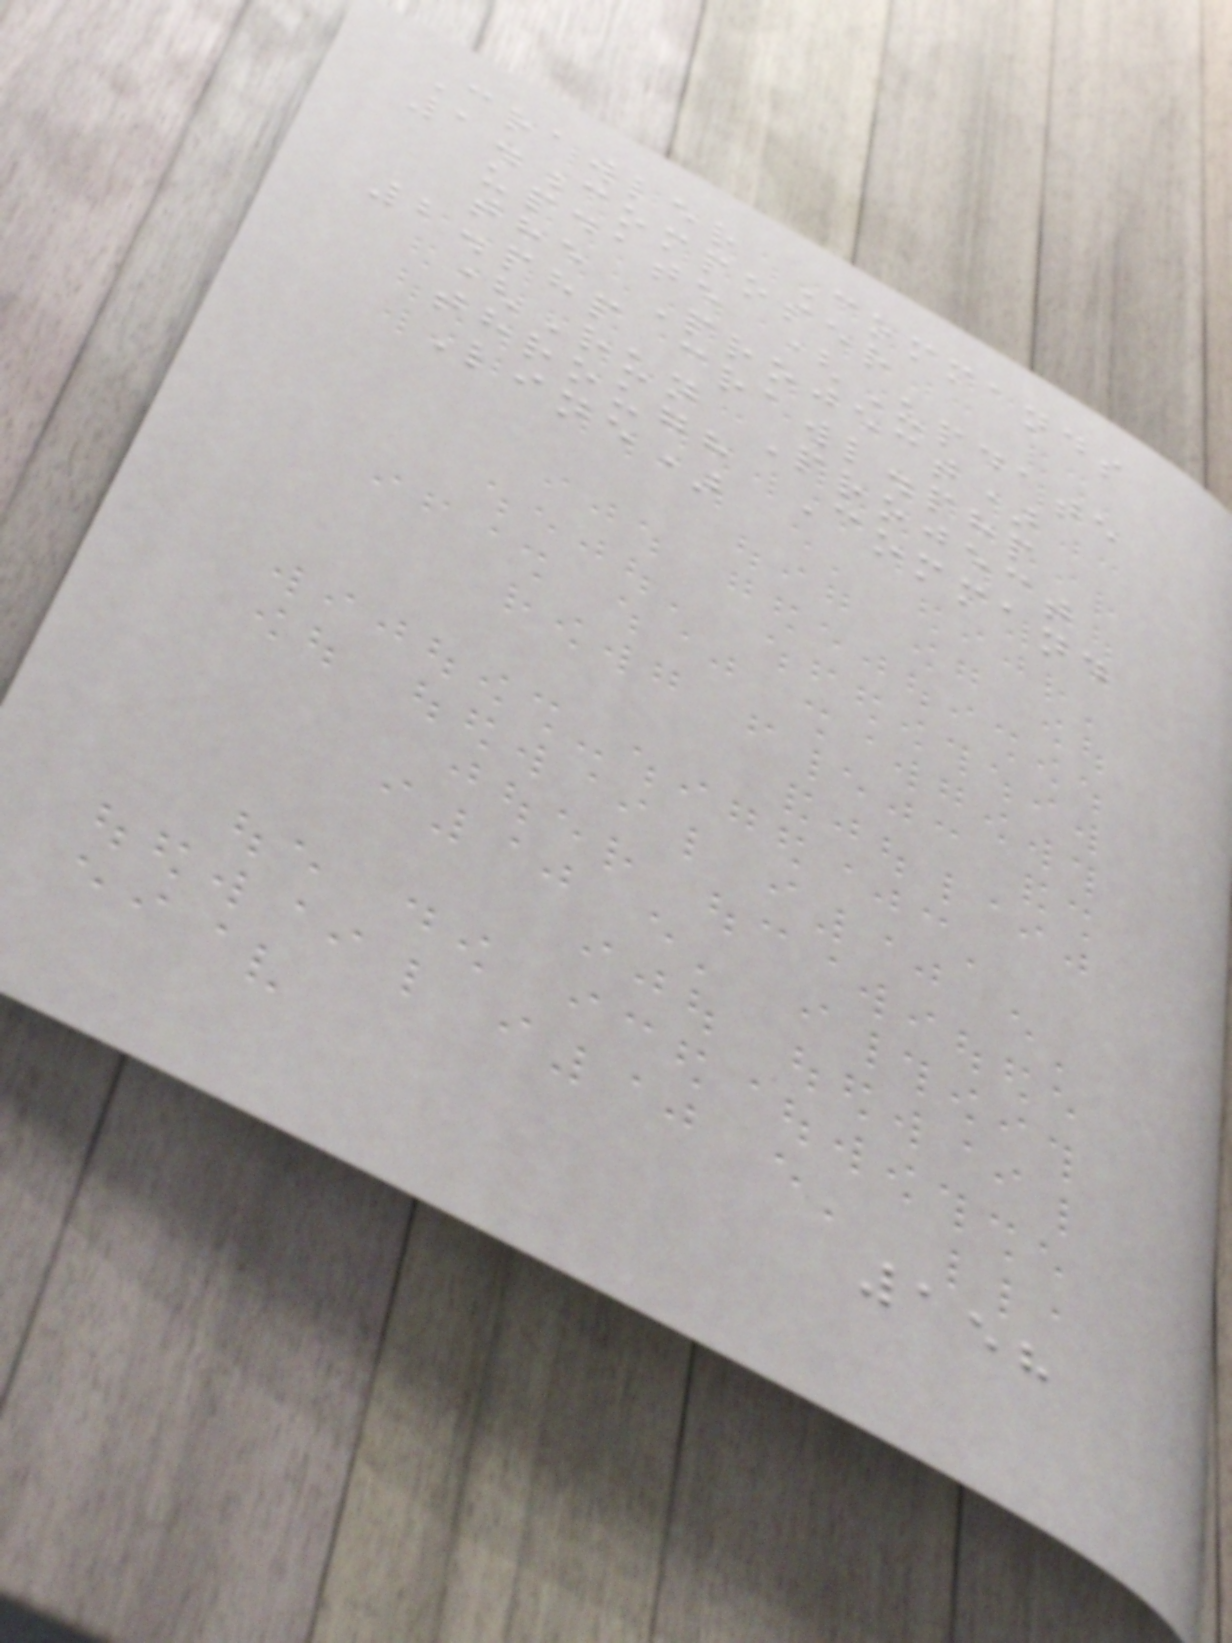Crawler Commands
1.composer
update (Update
the Project)
2.php crawl.php
(Run Project
through Command
Line)
158
